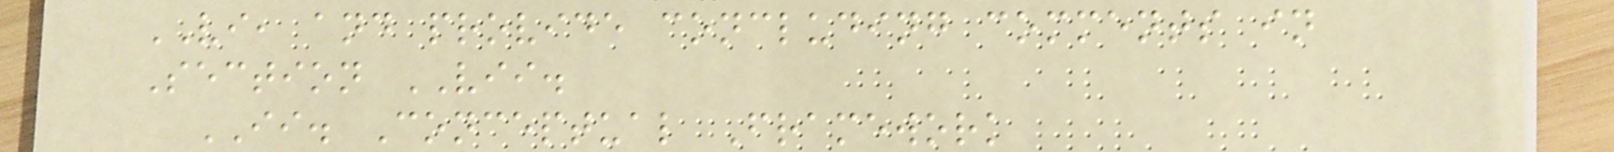VI, and provide concluding comments in
Section VII.
II. Conceptual Framework
